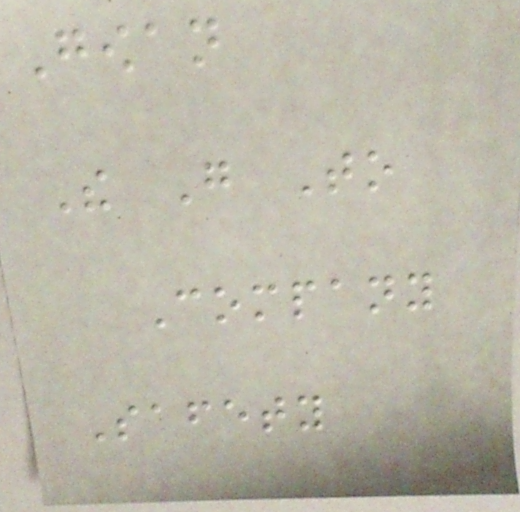Gowan
The Go To
Company
Safety
